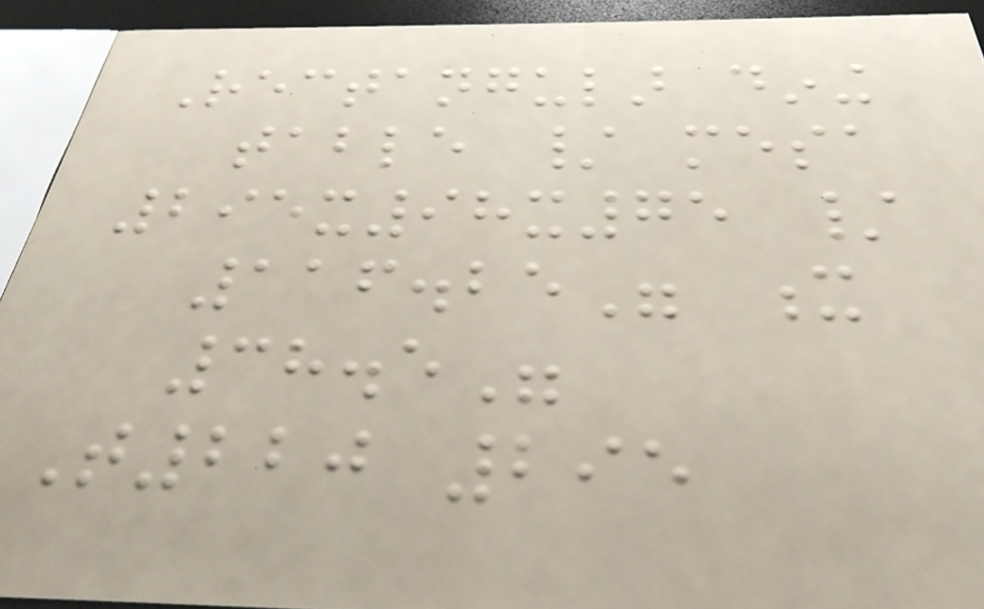Rectangular dining
table / mesa
295x98x75 /
116.25" x
38.5"
T220 295
